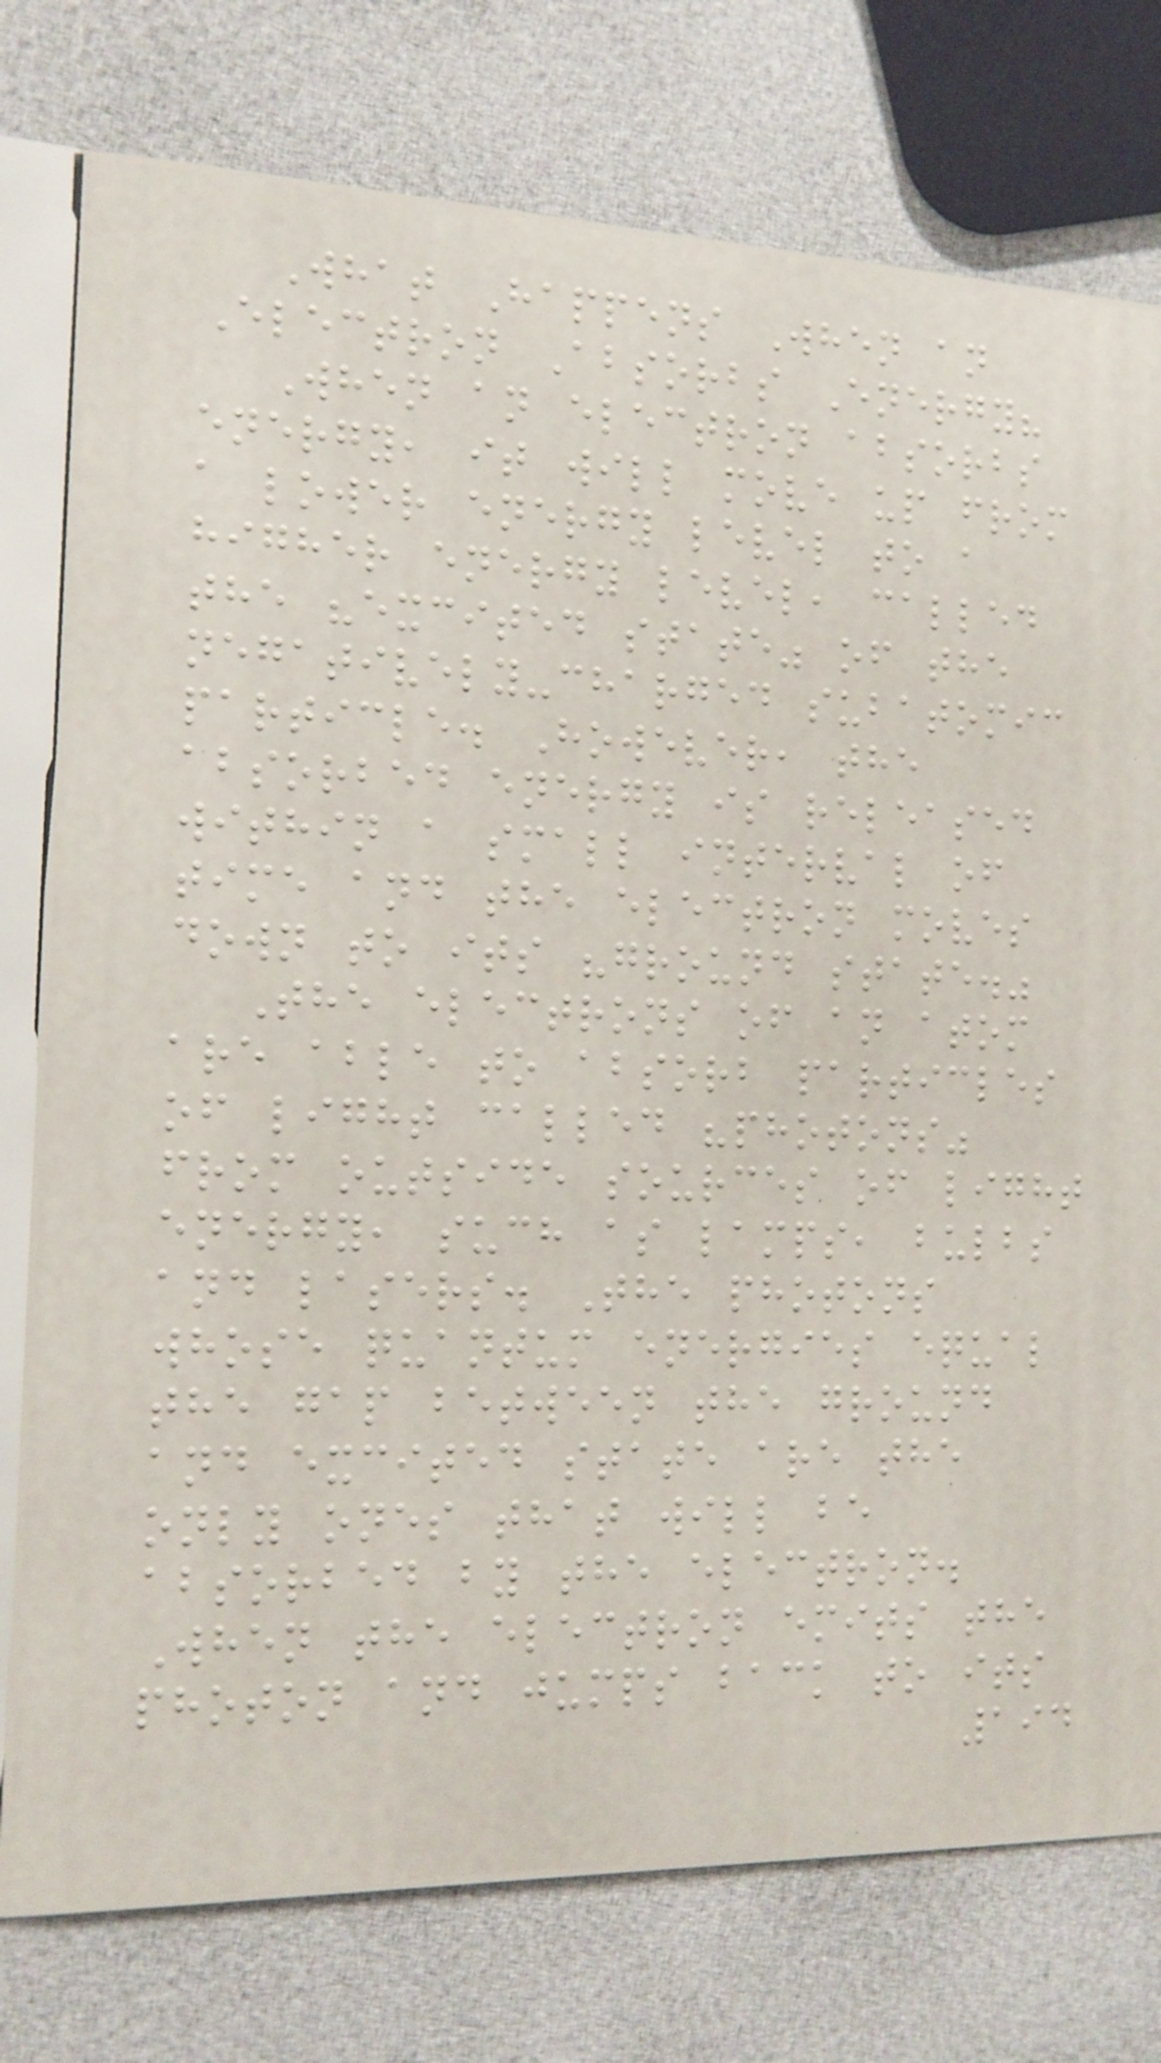What Happens When an
Electron Absorbs Energy?
When an electron absorbs
energy, it will move up from
a lower energy level to a
higher energy level, called
the "excited state" of the
negatively-charged subatomic
particle. However, the
absorbed energy is released
within a small interval of
time and the electron moves
down to its "ground state."
The electrons of an atom
are able to absorb particles
of light called "photons"
from outside sources of light
energy, such as lamps, bulbs
and lasers. The photons
whose quantum energies equal
the gap between the ground
and excited state are the
only ones that will be
absorbed by the electron.
When the electron emits the
photon and jumps back to its
194
